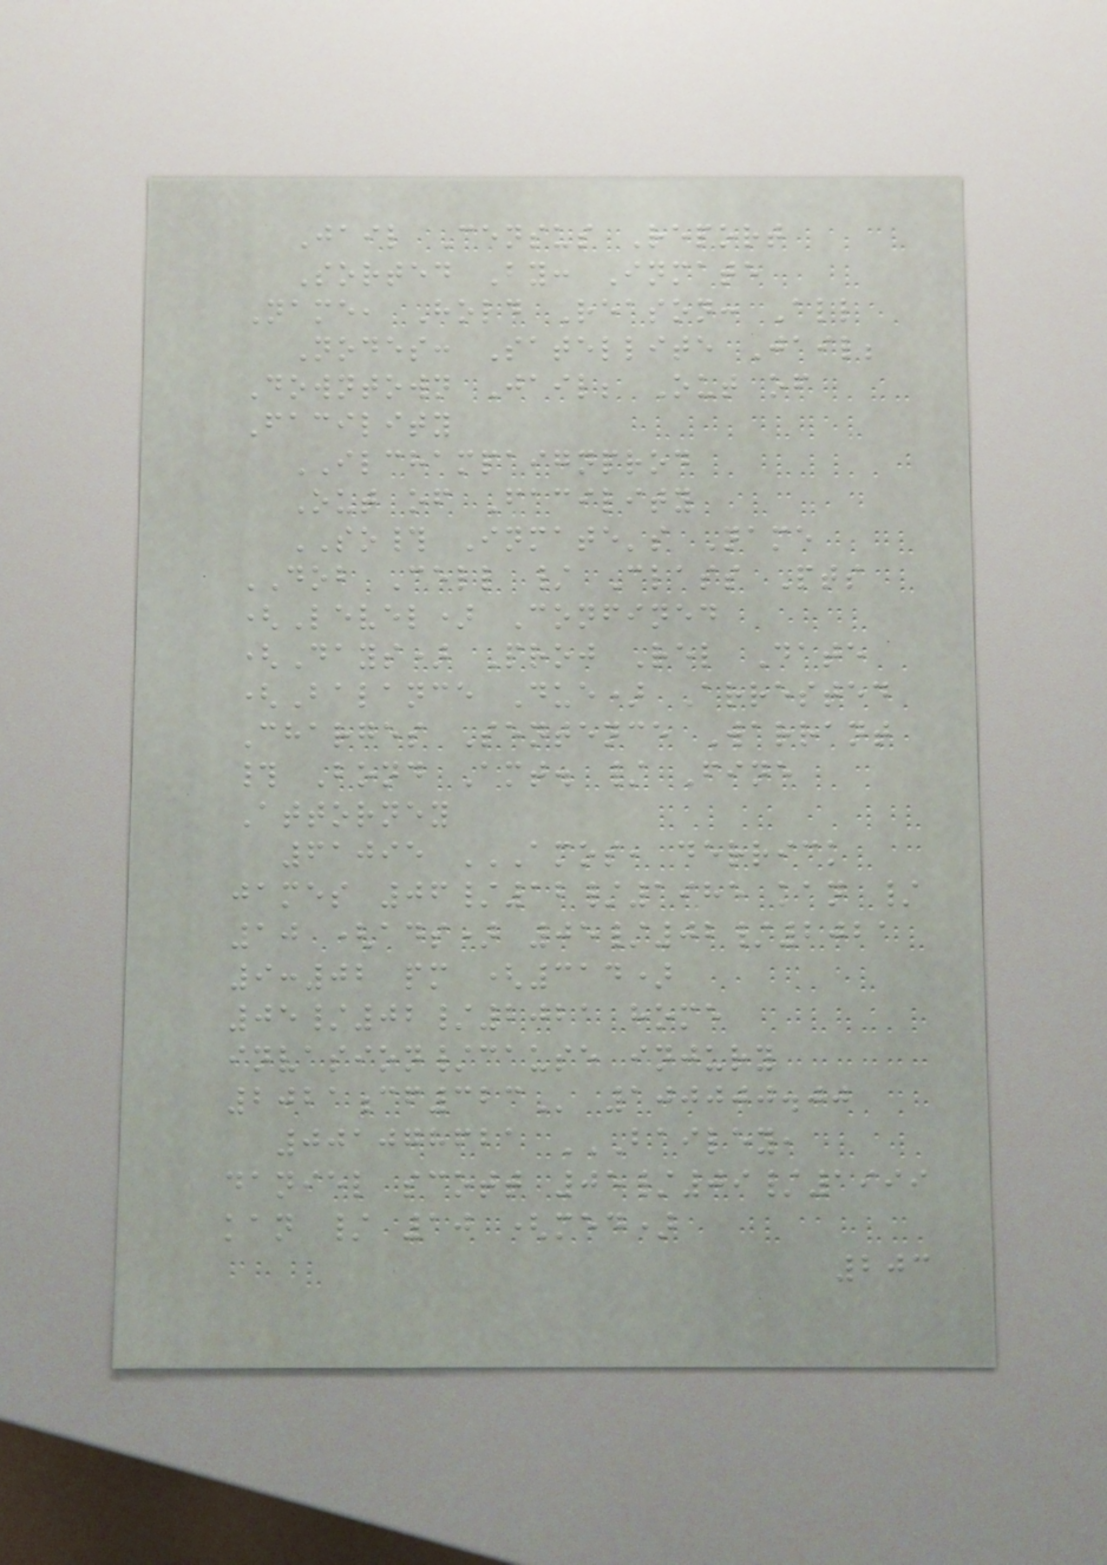Jail Census Report
Sorted By: Inmate
Name, Hold Reason: All
Nodes: Satellite Jail;
Downtown Jail; Out of
Facility
ILCHAMPAIGNPROD
Out of Facility
SO# Inmate's Name
DOB Cell / Class Pts
(Level) Confined
(Days) Proj Rel Date
(Balance Due) Arrested
Charges Sentence Warrant
# Bond Amt. / Fine
Attorney
61095 AMOS, DERRICK
JAMES 06/12/1985 KAN /
10 (ADS) 05/02/2021
9:02 PM (314)
05/02/2021 HOME
INVASION/CAUSE INJURY
2021CF323 100000.00
001078621 BAILEY,
DANIEL SCOTT 05/09/1999
KAN / 10 (MED)
203
